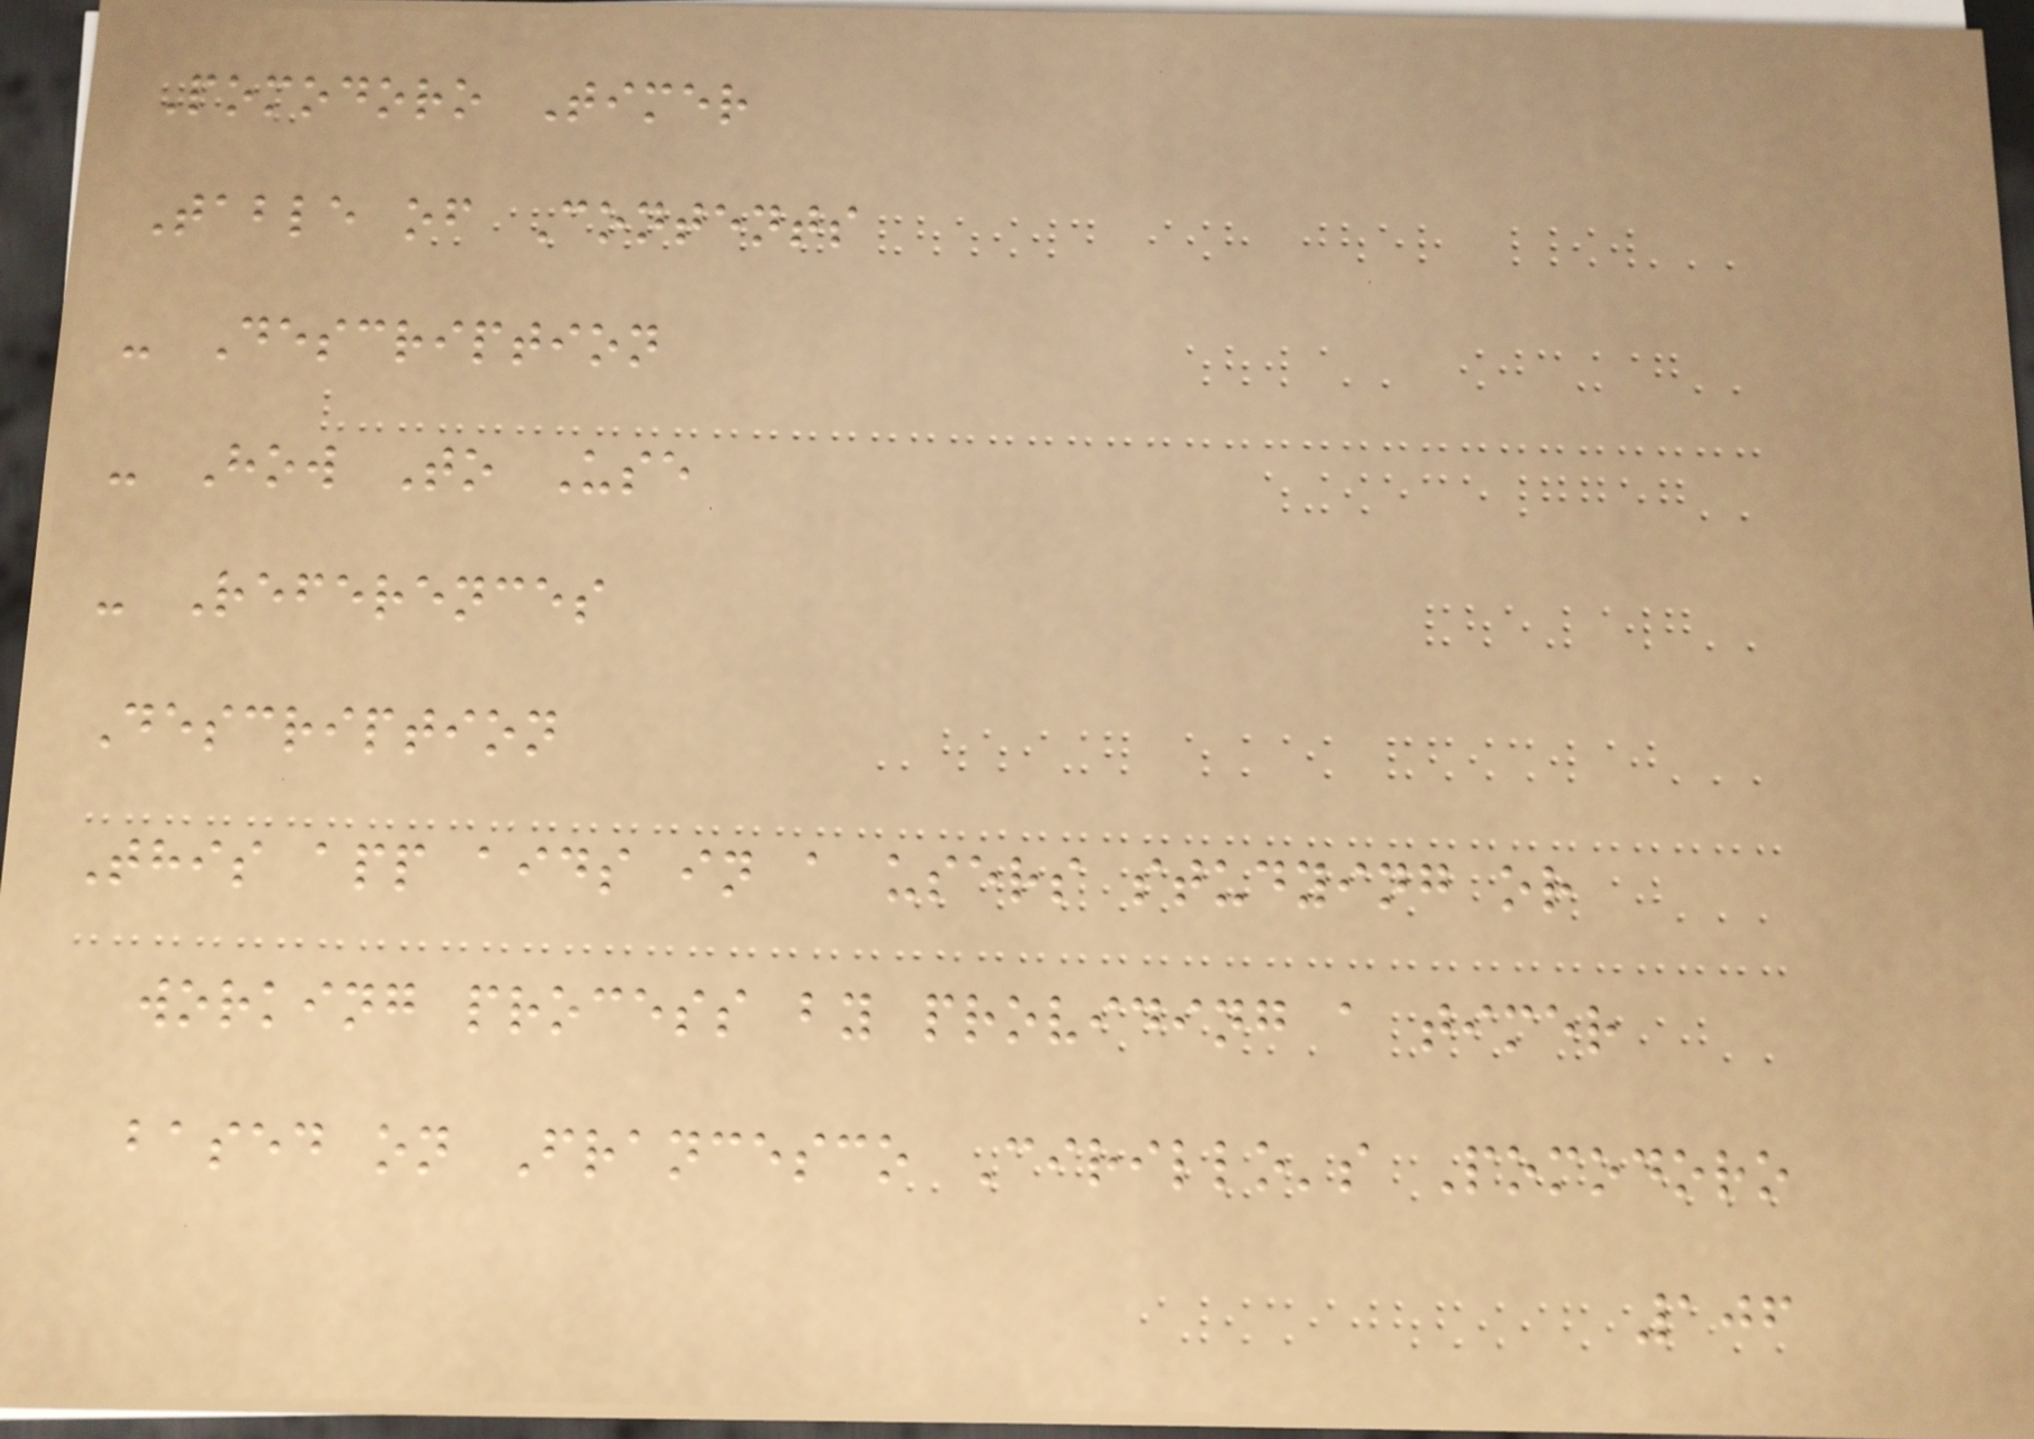Pomodoro Timer
Table of Contents
- Description
- How To Use
- References
Description
This app aids in a users studying or
working process by providing a timer
based on Francesco Cirillo's Pomodoro
106
